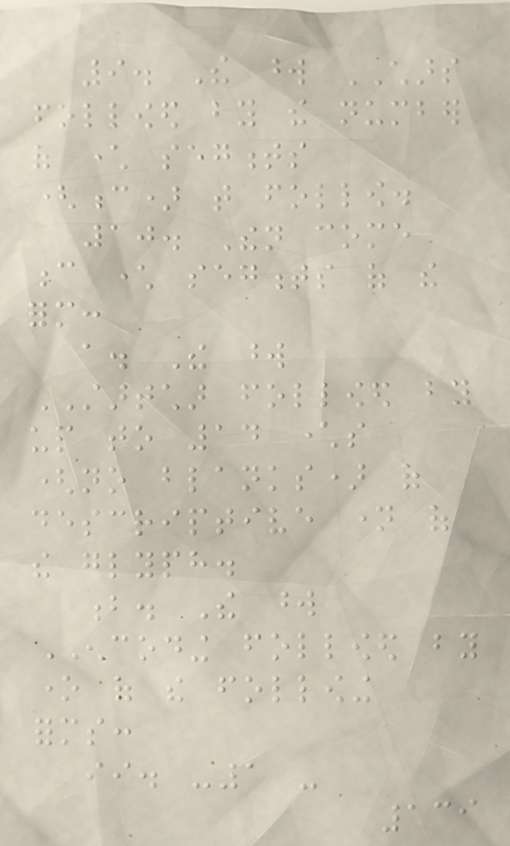9. The word CHARS
followed by the number
of character segments
(c) that follow.
10. Then come
c character segments of the
form:
a. The word
STARTCHAR followed by
up to 14 characters
(no blanks) of
descriptive name of
the glyph.
b. The word
ENCODING followed by
one of the following
forms:
ii. -1 -
139
